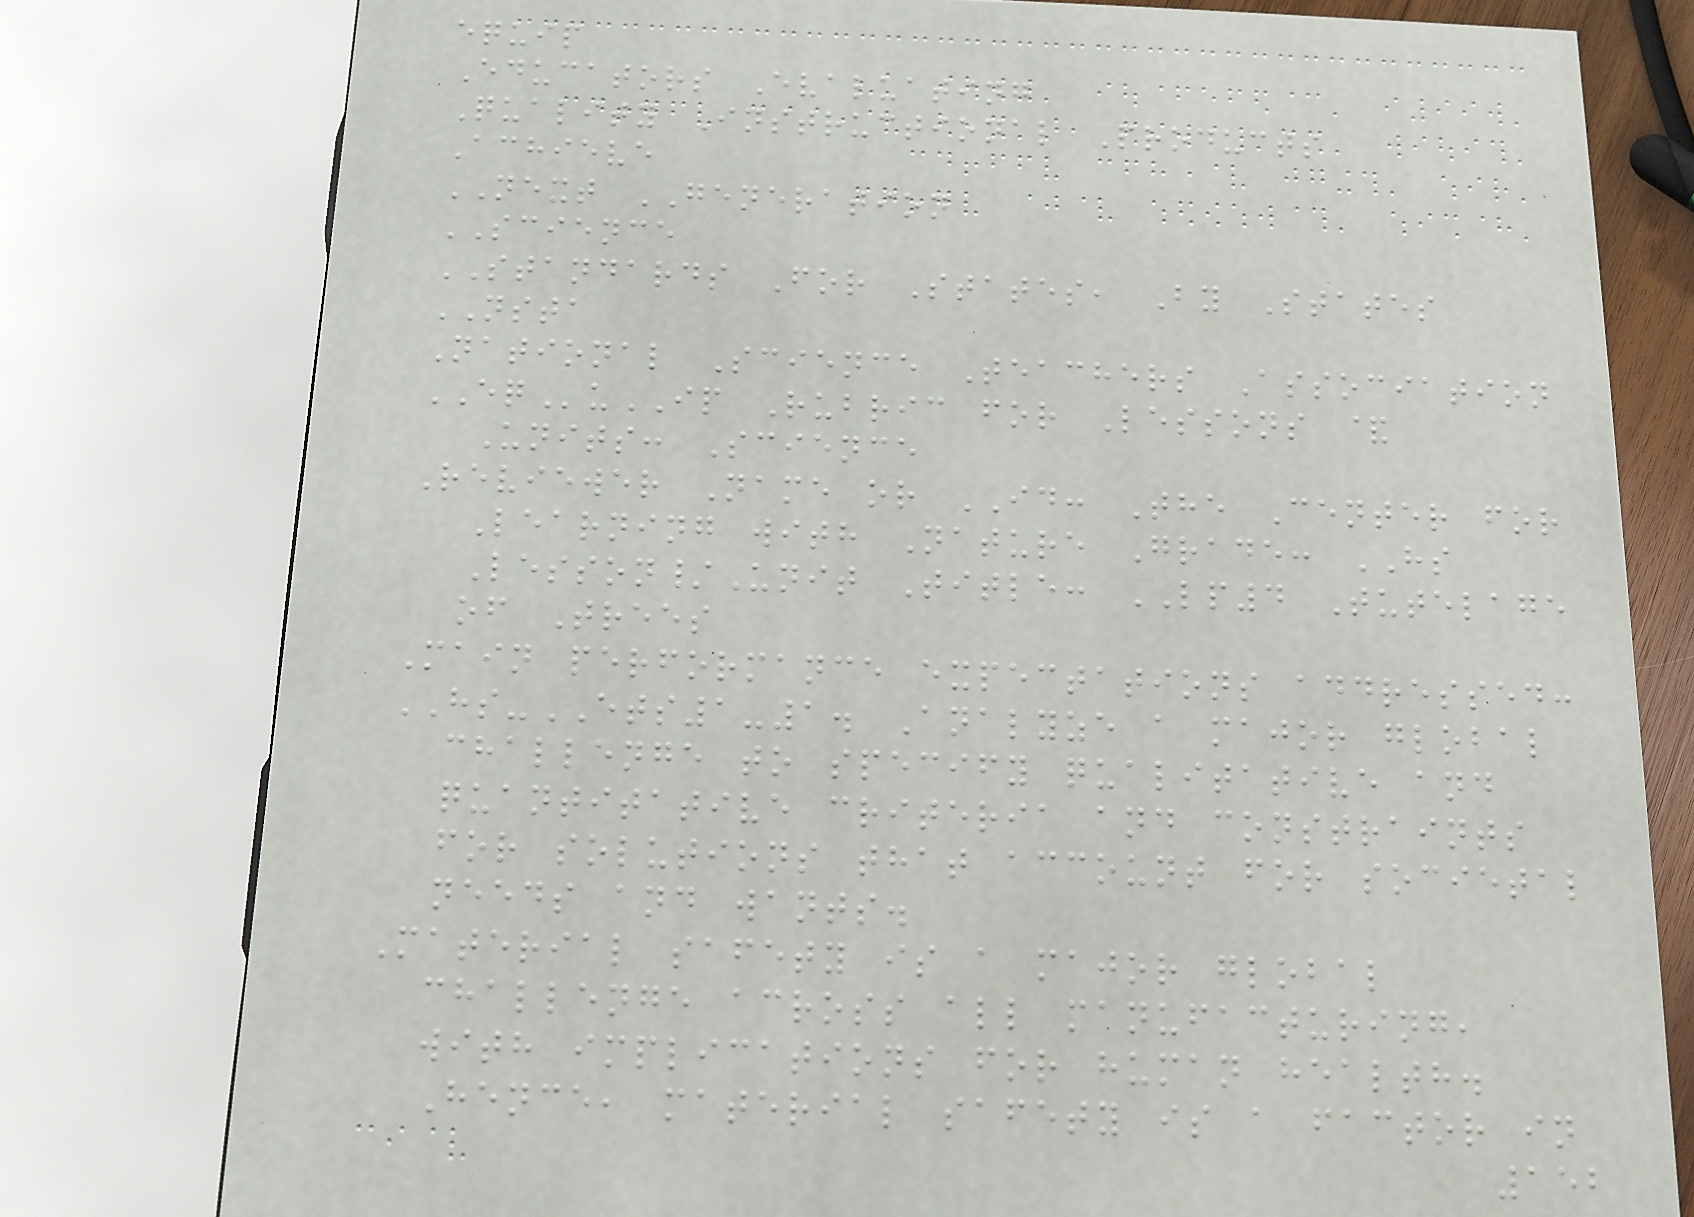equip
Educators Evaluating
Quality Instructional Products
Achieve
NEXT GENERATION
SCIENCE
STANDARDS For States, By States
NSTA
National Science Teachers Association
EQuIP Rubric for Lessons &
Units: Science
Reviewer Name or ID: The Center for
Learning with Nature Grade: HS
Lesson/Unit Title: LP4 Tutelage
of Trees
Main performance expectations addressed:
HS-ETS1-1. Analyze a major global
challenge to specify qualitative and
quantitative criteria and constraints
for solutions that account for societal
needs and wants.
Material safety is a major global
challenge across all manufacturing,
with implications for human health.
Hence, material safety is a factor in
152
